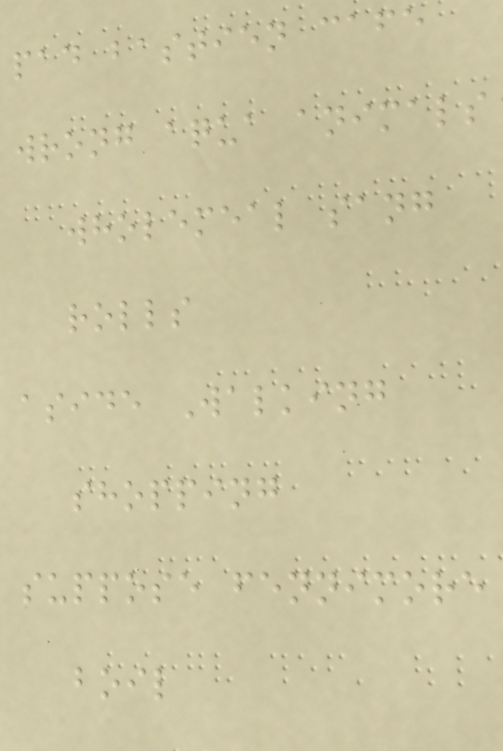pad bastien cafe
wrong aqua animals
wholemeal sang
rolls
aside Walking
shopping
suppose fennimore
boil
